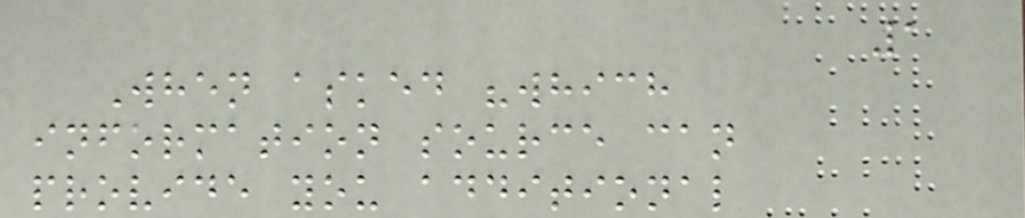1
When asked "which
information source can
provide you additional
